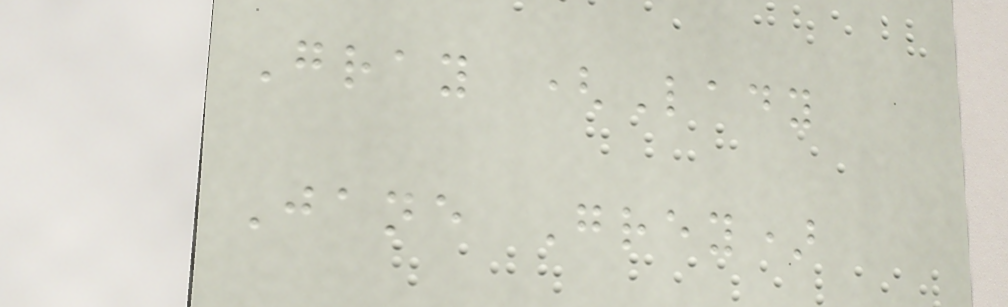Gray (Lady
Jane Grey)
